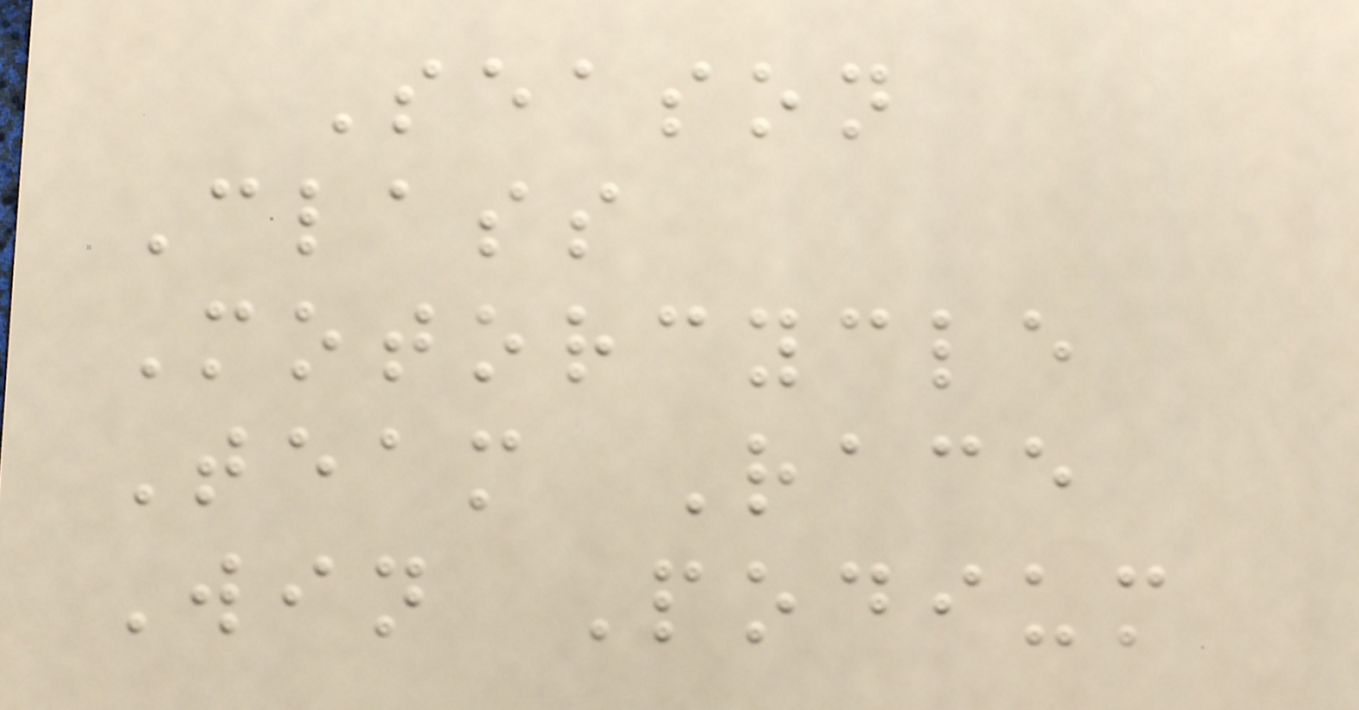Season
Class
Motorcycle
Team Race
Win Podium
